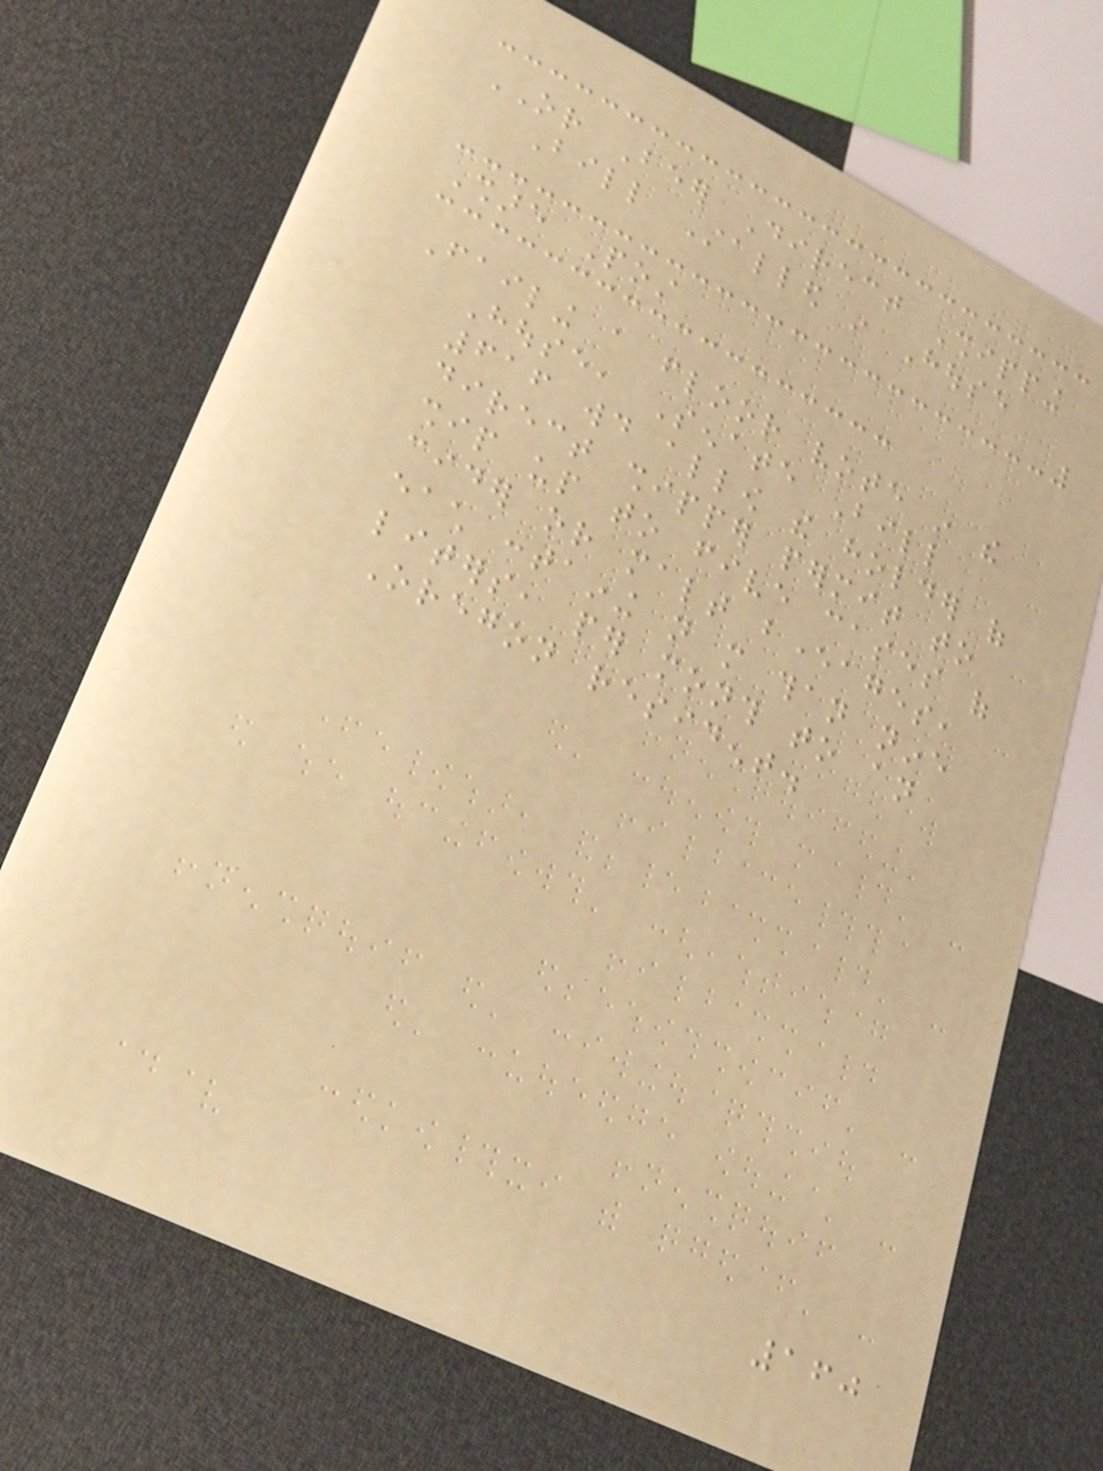OR Beer Direct Shipping
Bill Stalled in House
Share Post
Failing a floor vote in the
House, Senate Bill
616 would allow the holder of
direct shipper permit to
ship up to five cases of
cider or malt beverages,
each containing not more than nine
liters, per month to an
Oregon resident.
160
